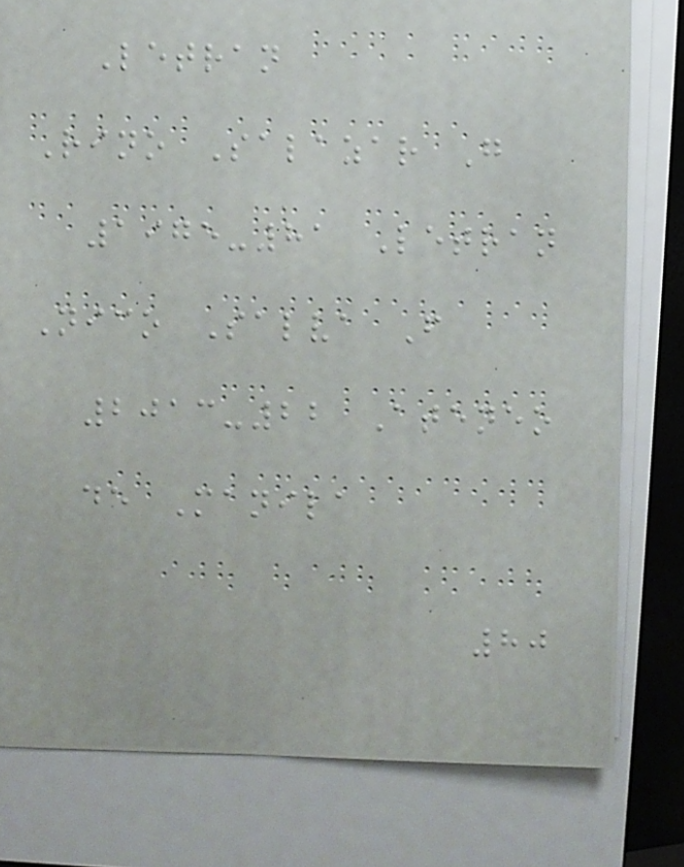Letran
Rino Salazar G
1975-81 Letran
Nico Salva F
2013-22 Ateneo
de Manila
80
